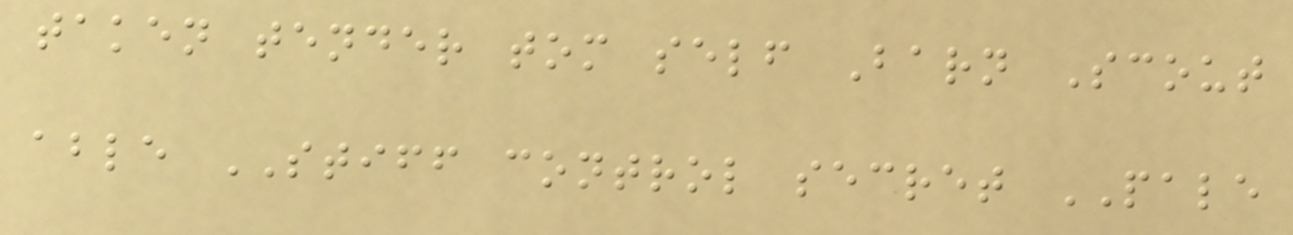taken tender tom self Barn Scout
able STIFF control secret PALE
